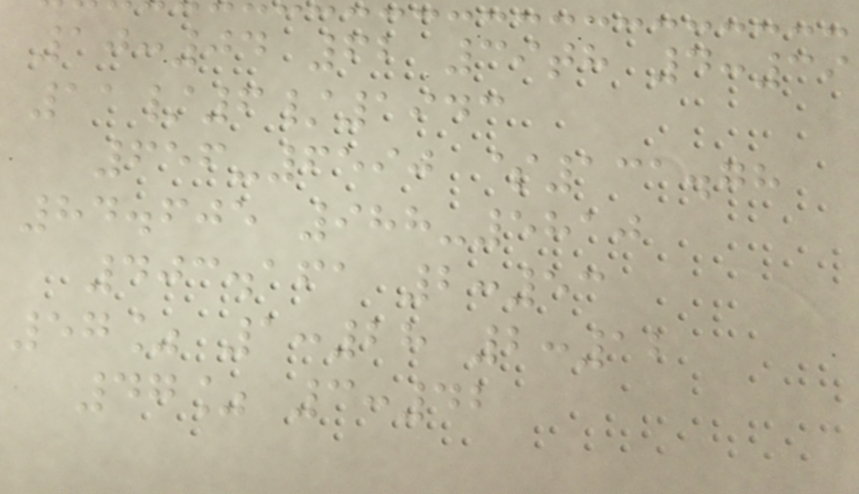10:04 62 39th 4:39
11/6/1943
656-6590 $131.78
84.605 988-5810
403.161 2:53
57% 1:28 2:12
47% 3:42
